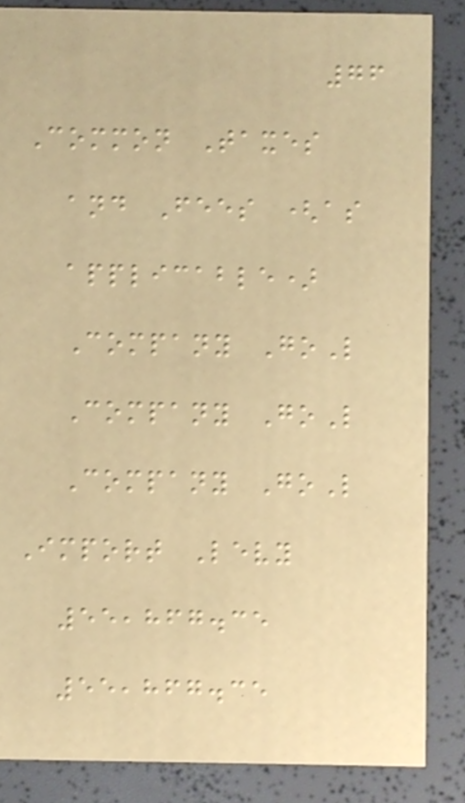76
Common Taxes
and Fees (as
applicable)
Company GoL
Company GoL
Company GoL
Import Levy
55,867.35
55,867.35
